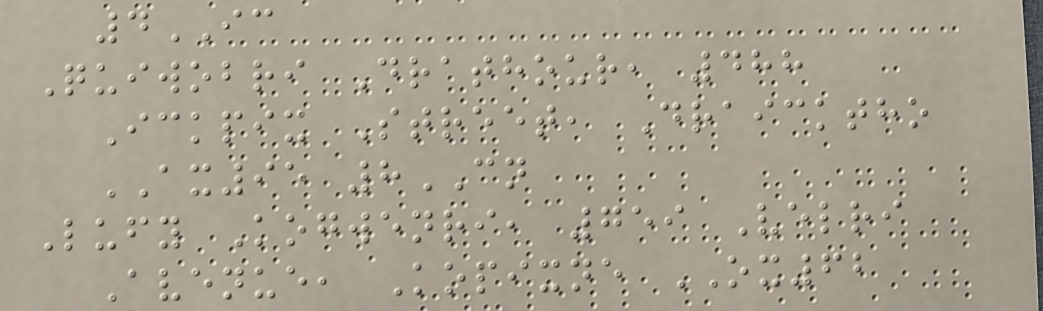4IC
Quiwobri Drathour, 488
Ickpix Street, Draicktho
AX95 8CN
Lufy Kogwenri, 759 Velri
Avenue, Kopixne OX62
